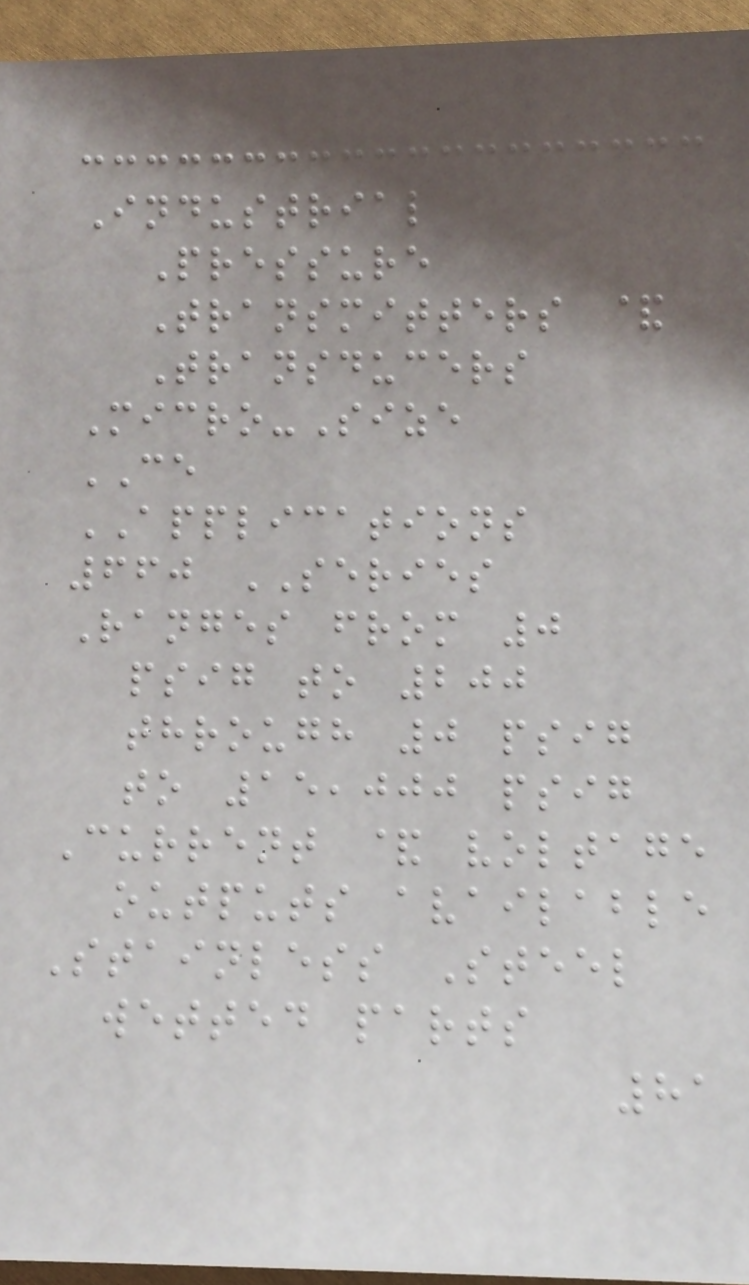Industrial
Pressure
Transmitters &
Transducers
Micro-Size
CE
APPLICATIONS
660 SERIES
Ranges from 0
psig to 200
through 0 psig
to 15,000 psig
Current & voltage
outputs available
Stainless Steel
wetted parts
81
